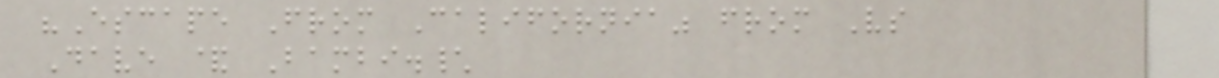"Escape From California" from Vs
Dave & Bambi.\
